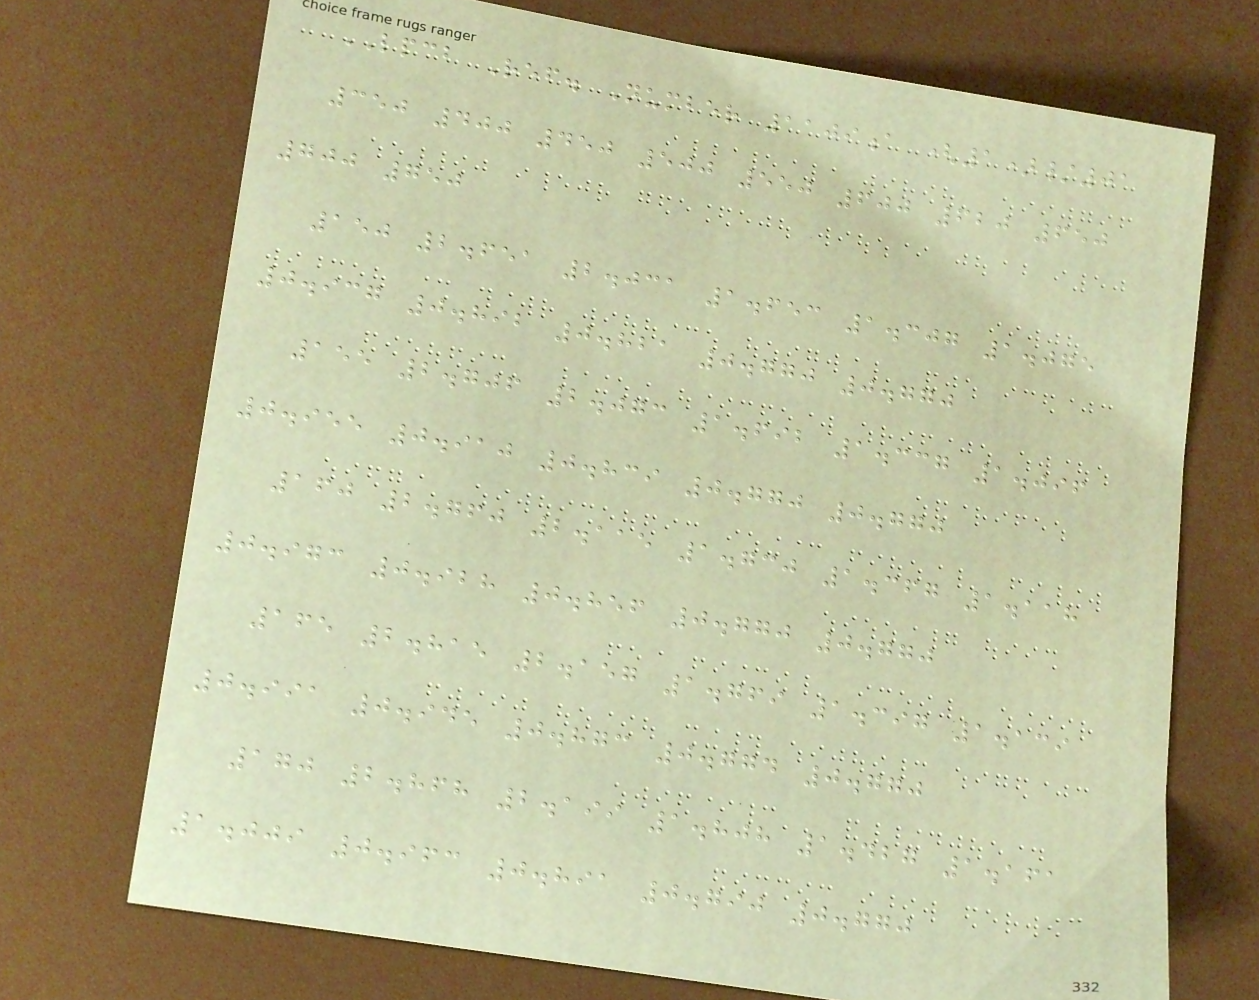LPCB Ref. Number 1109a (1)/01
350 400 450 500 550 600 620 650
700 750
150 2.651 2.031 1.653 1.307 1.075
0.937 0.892 0.821 0.770 0.770
155 2.706 2.073 1.692 1.337 1.096
0.955 0.910 0.839 0.770 0.770
160 2.760 2.115 1.730 1.367 1.118
0.973 0.928 0.856 0.770 0.770
165 2.815 2.157 1.769 1.397 1.139
0.991 0.945 0.873 0.774 0.770
170 2.868 2.199 1.808 1.427 1.161
1.009 0.963 0.891 0.790 0.770
